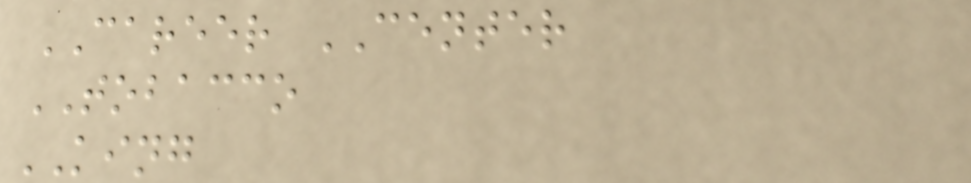CAREER CENTER
TOBACCO
KING
